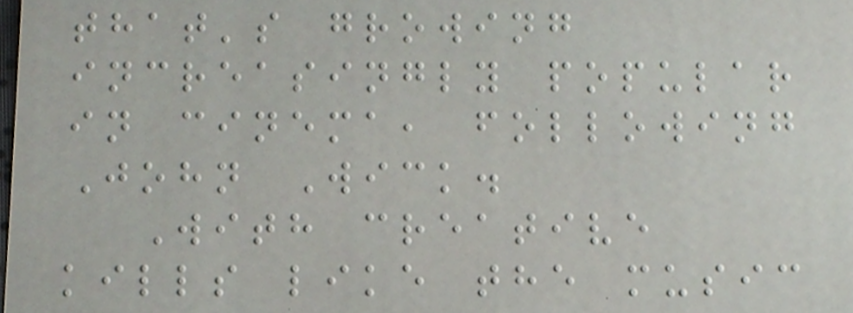that's growing
increasingly popular
in cinema, following
John Wick.
With creative
kills like the music
